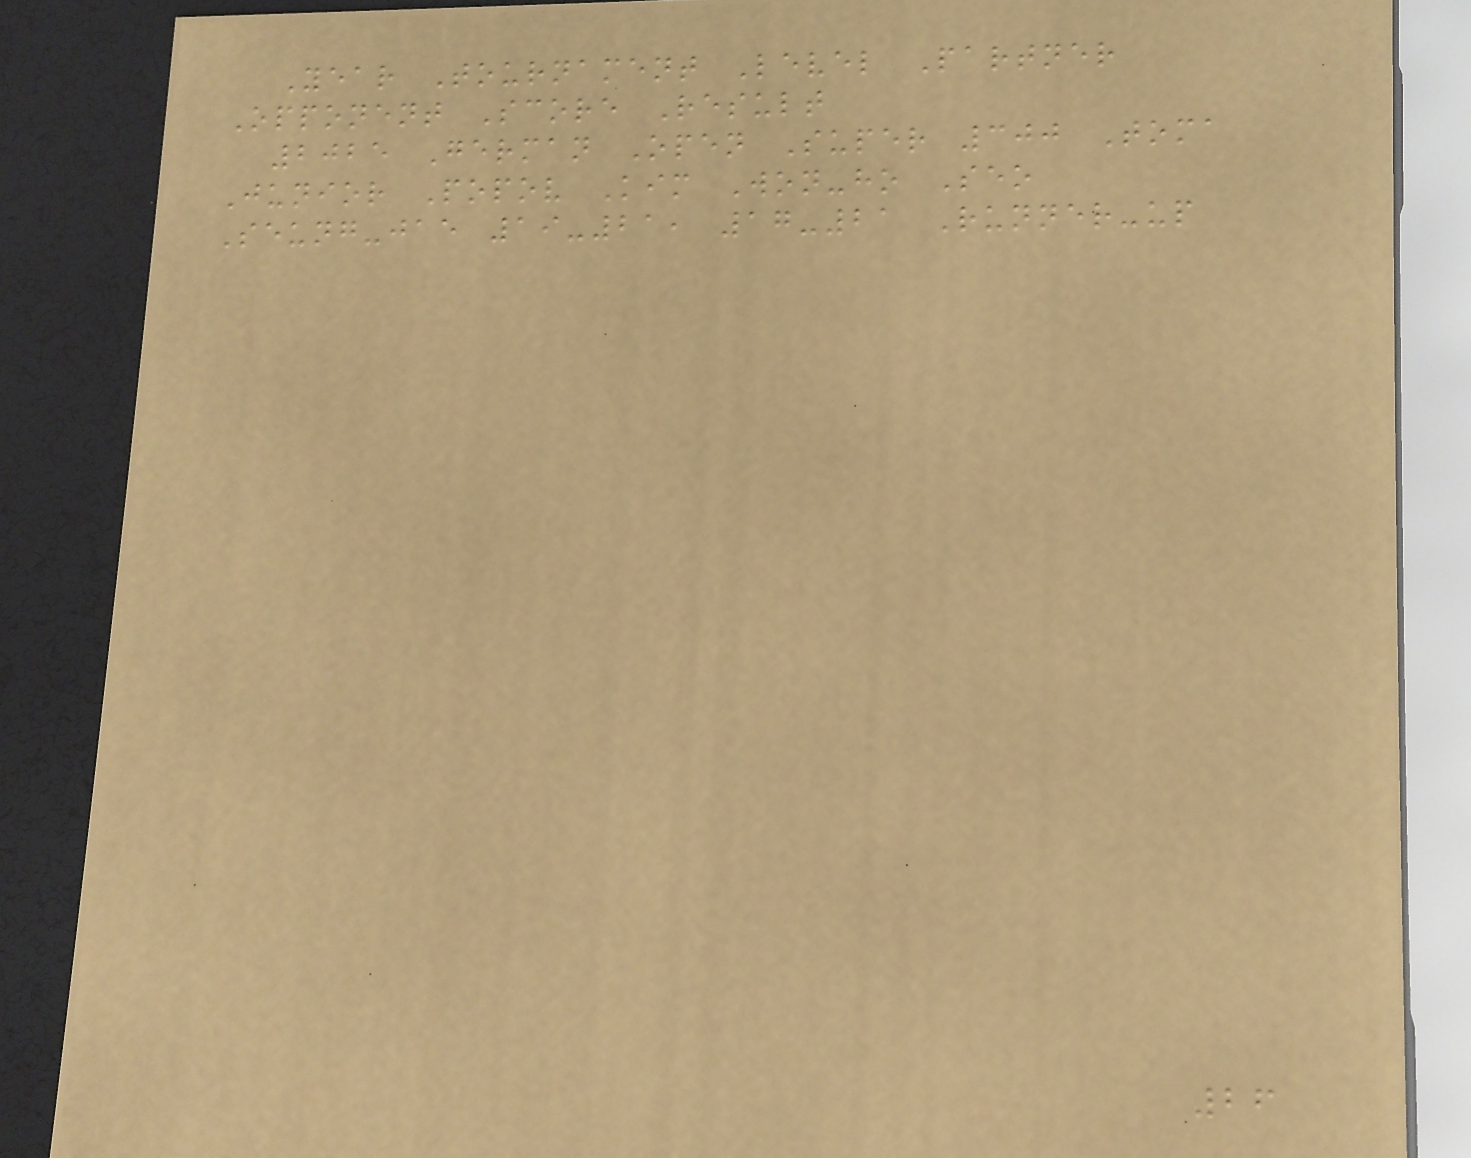Year Tournament Level Partner
Opponent Score Result
2025 German Open Super 300 Toma
Junior Popov Kim Won-ho Seo
Seung-jae 19-21, 17-21 Runner-up
26
